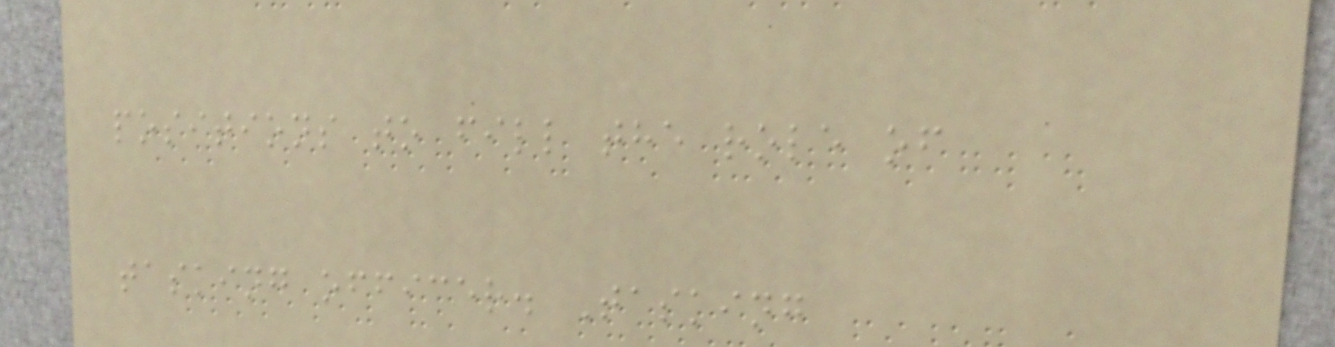positions to fill the role of
tasking officer. Tasking
